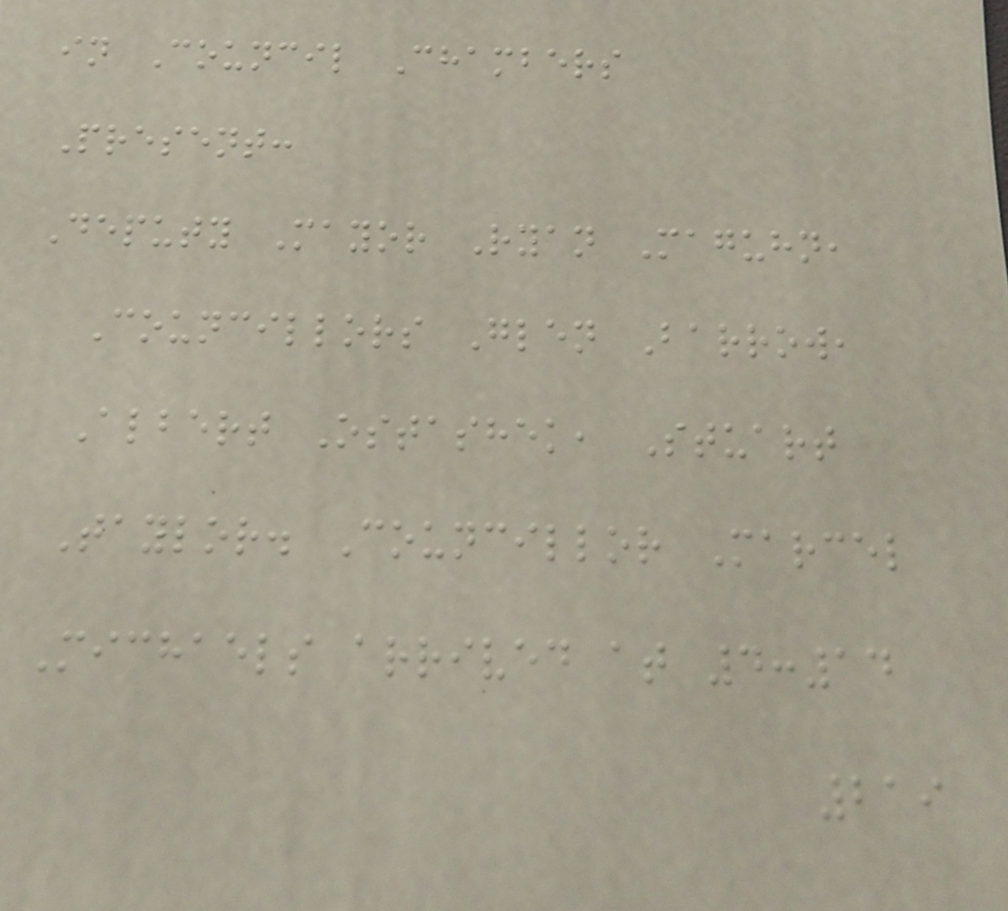in Council Chambers
Present:
Deputy Mayor Ryan Maguhn,
Councillors Glen Barrow,
Albert Ostashek, Stuart
Taylor. Councillor Marcel
Michaels arrived at 4:14
219
